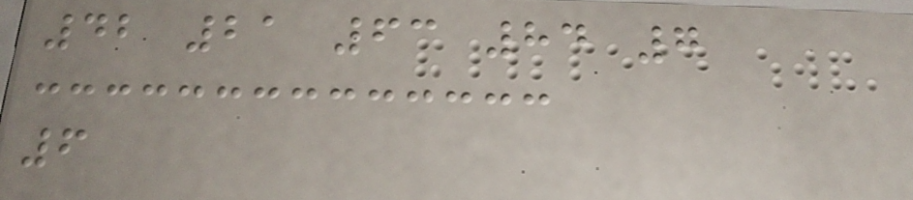42 21 63 84 7
6
